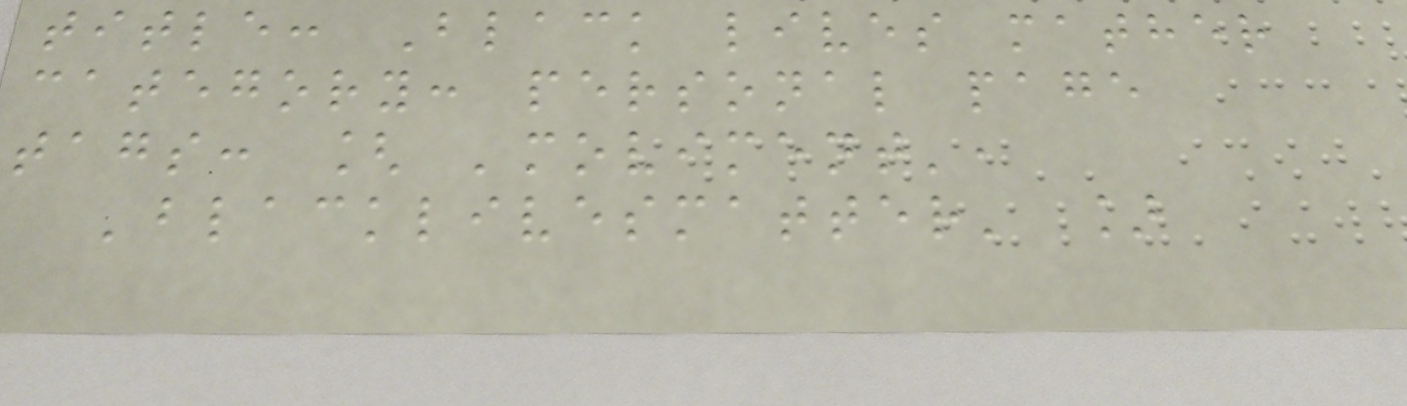title: Black lives mather
category: personal page
tags: [ 'moviment',
'blacklivesmatter' ]
